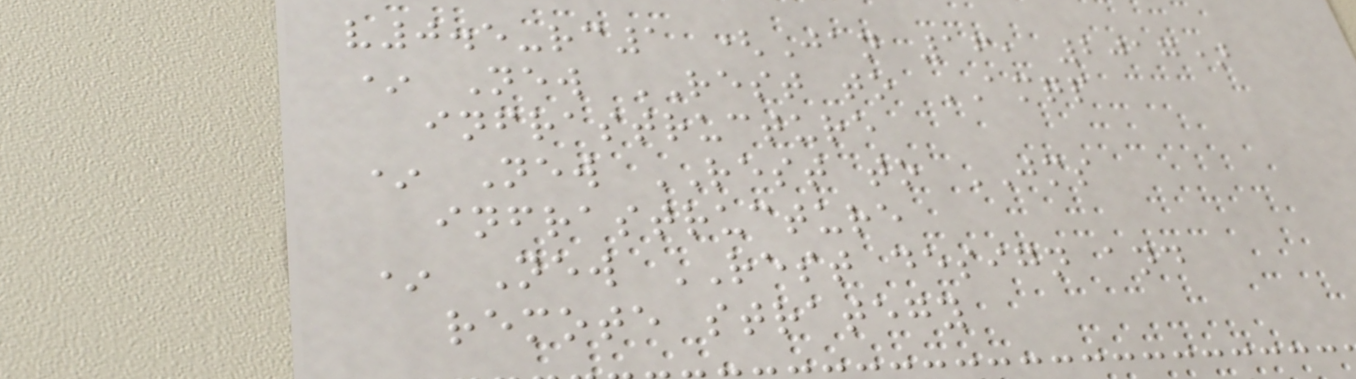v0.5-rc1 (Jan 16, 2017)
* New REST to AMQP
infrastructure
* New REST to JMS
infrastructure
* New REST design and
remote strategy
